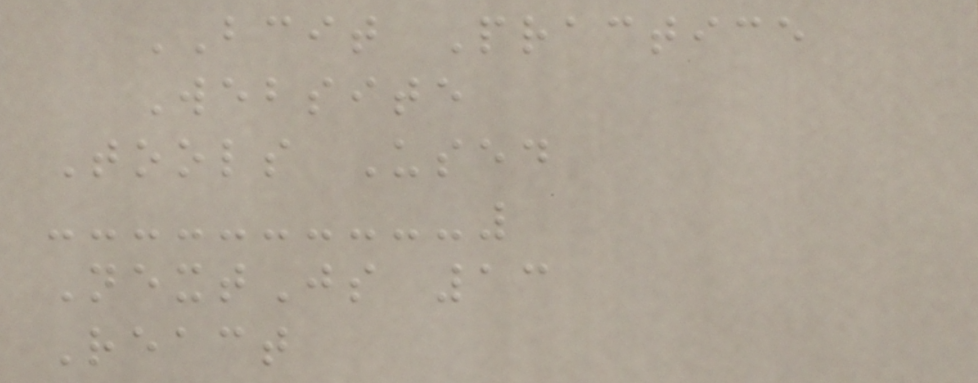BCIT Practice
Website
Tools Used
NextJs 13
React
